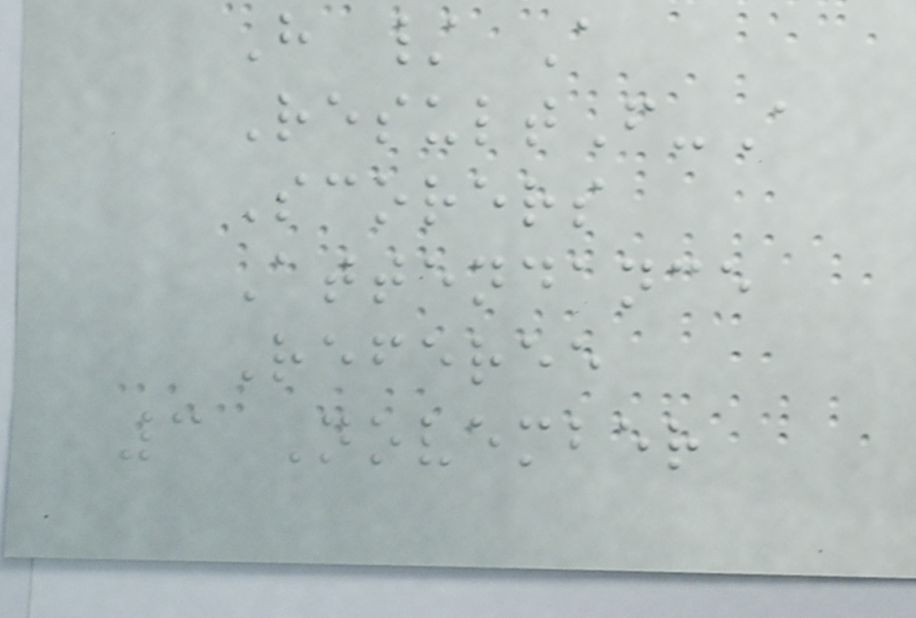H / A
ResultF-A
Scorers
Attendance
Referee
3 November
